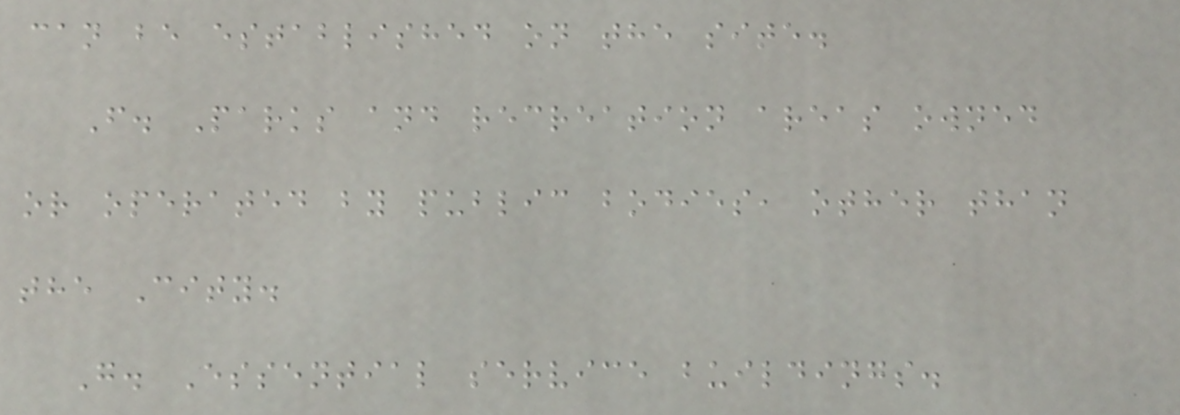can be established on the site.
F. Parks and recreation areas owned
or operated by public bodies, other than
the City.
G. Essential service buildings.
